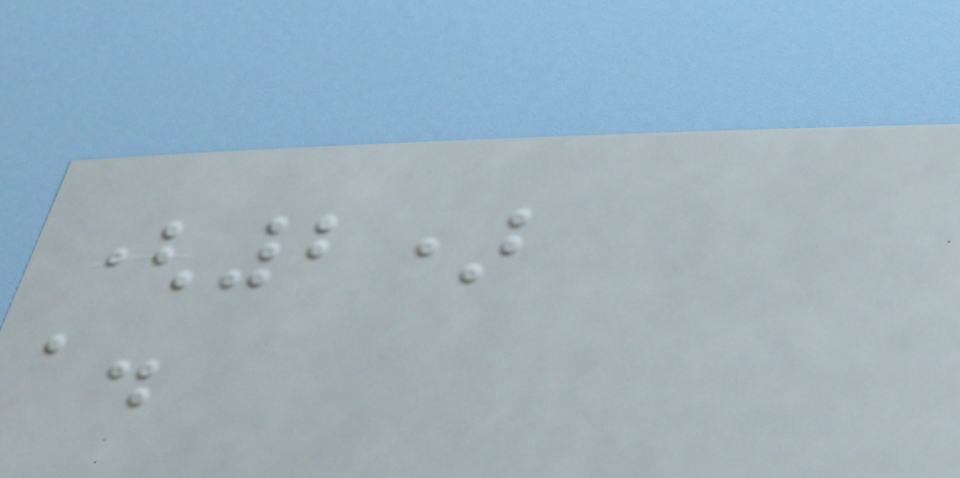(2)
a.
